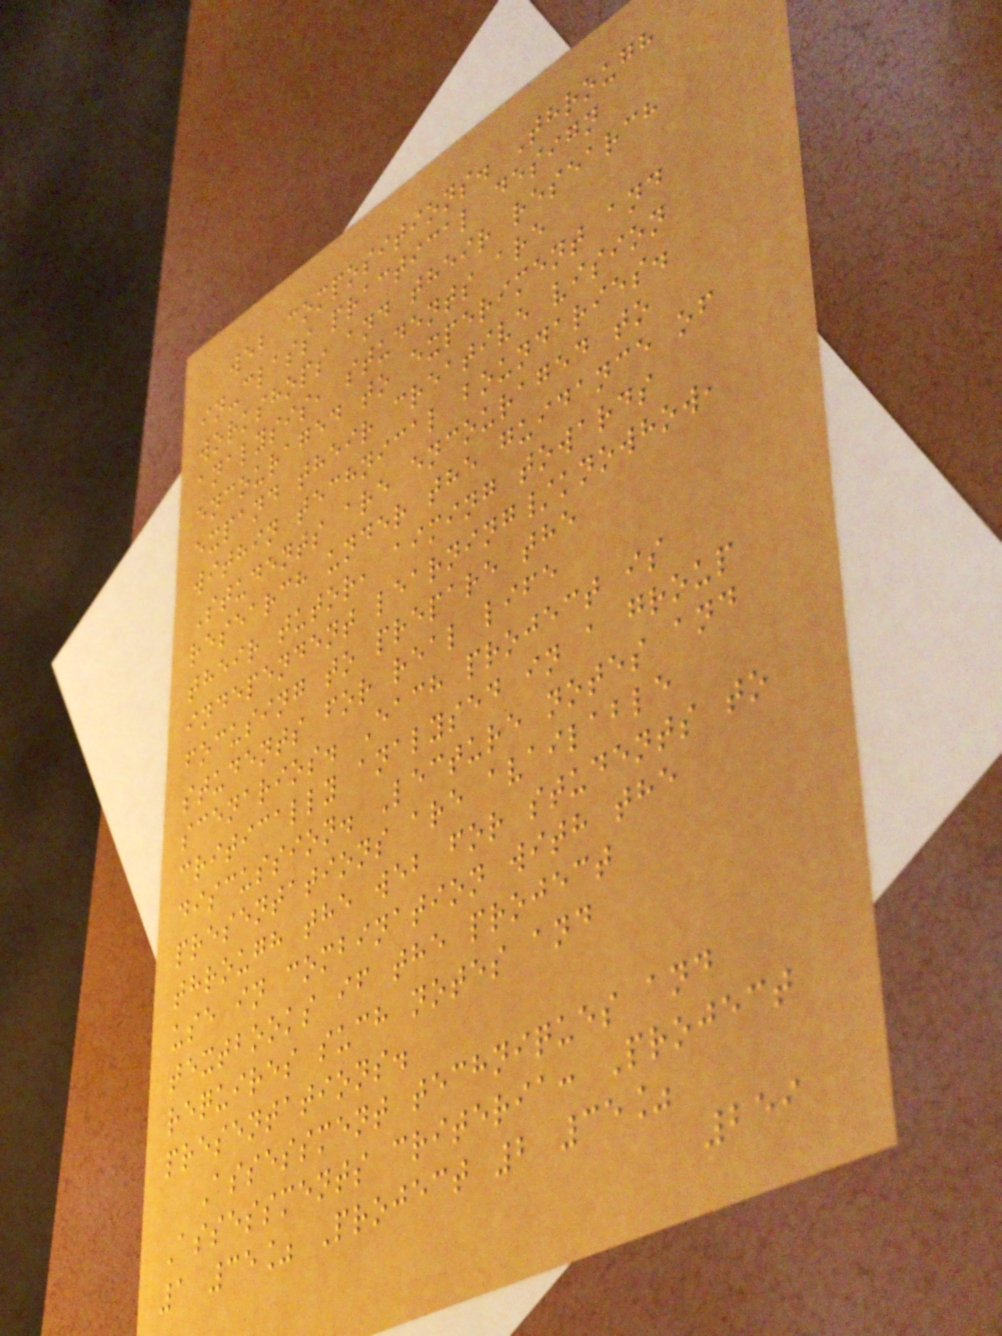web compositions. Through
in-class practical design
workshops and their research
analysis, students are
encouraged to experiment and
expand their creative vision
within technical boundaries.
Students are encouraged to
research under the guidance of
their tutor, aiming towards
independent learning/knowhow,
focusing to prepare the
students for real life
scenarios. Each project is
critically analysed in a group
discussion. Lecture notes and
presentations are available
through the web for students to
use in combination with the
textbooks if the project
requires such notes and
presentations.
Assessment techniques and
Assessments criteria: Project
1 35% Project 2 35%
259
